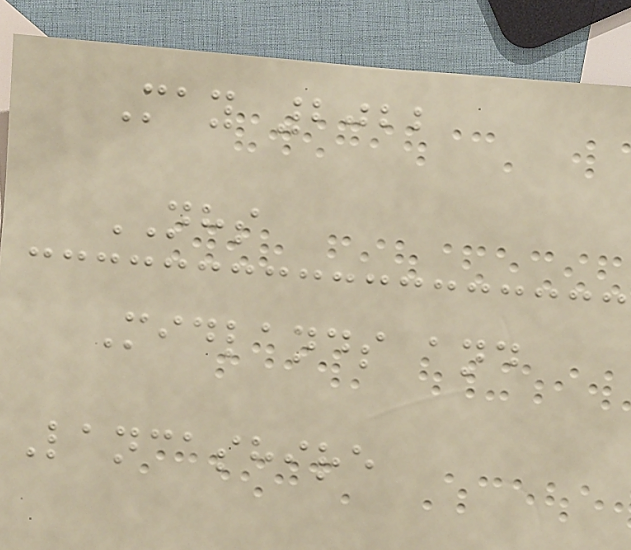May 2022
NHS
Midlands and
Lancashire
